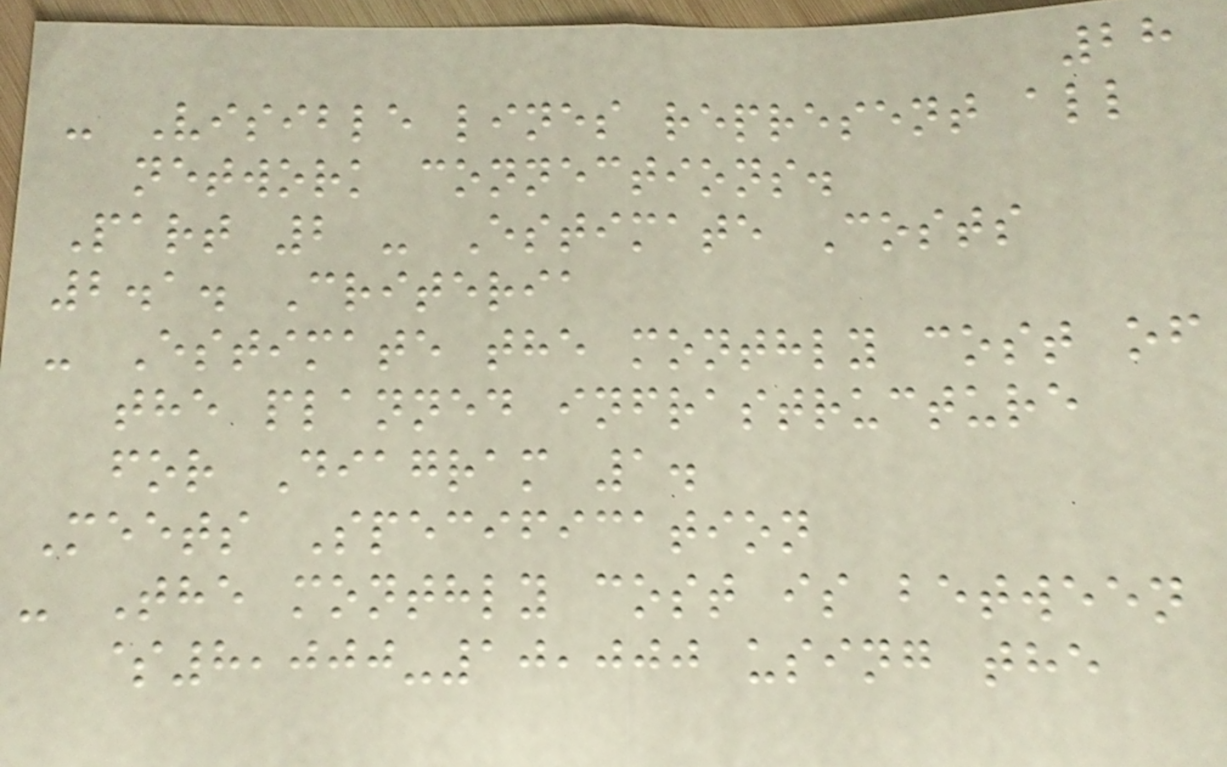28
- Visible lines represent all
network connections.
Part 2 - Estimate Costs
2.1. Criteria
- Estimate the monthly cost of
the planned infrastructure
for Diagram 1.
Meets Specification
- The monthly cost is between
$8,000-10,000 using the
